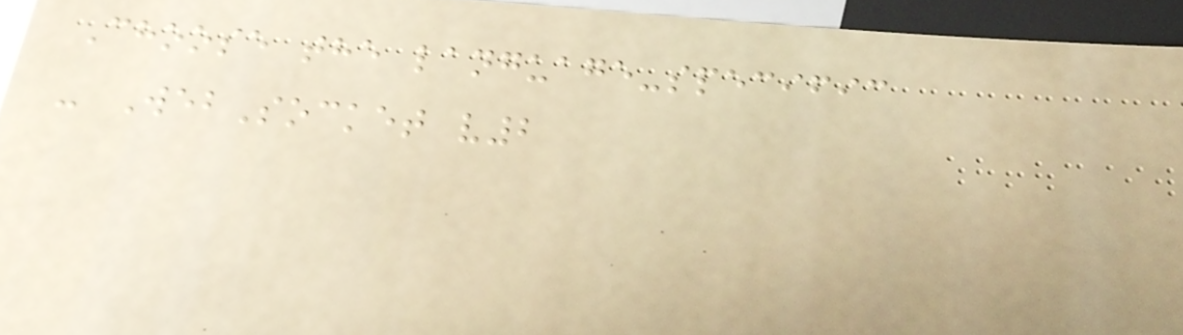Choose the language-specific
- WebSocket v2
